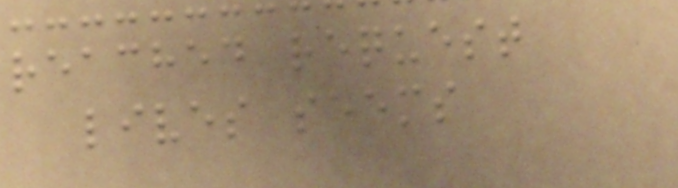reached request
lives seems
